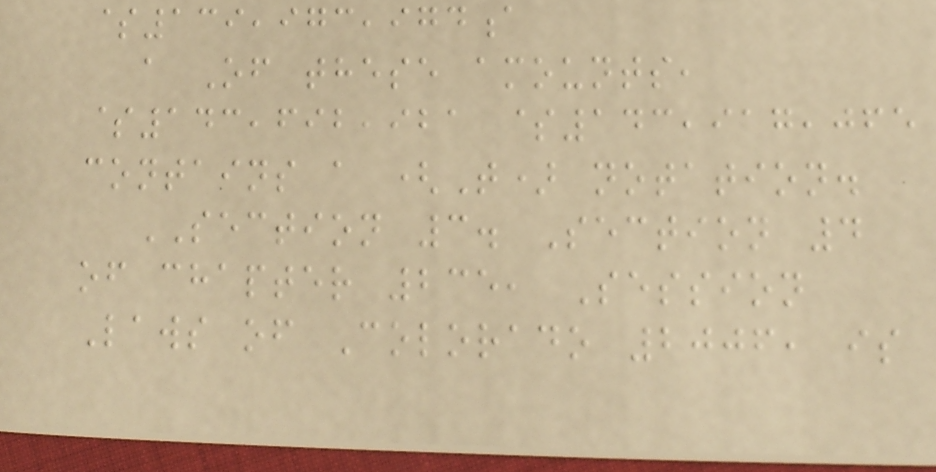$139,973,974a
a Of these amounts,
$143,692,921 $143,917,065
contains a (T) notation.
SECTION 3. Section 4
of chapter 235, Session
Laws of Colorado 2006, is
